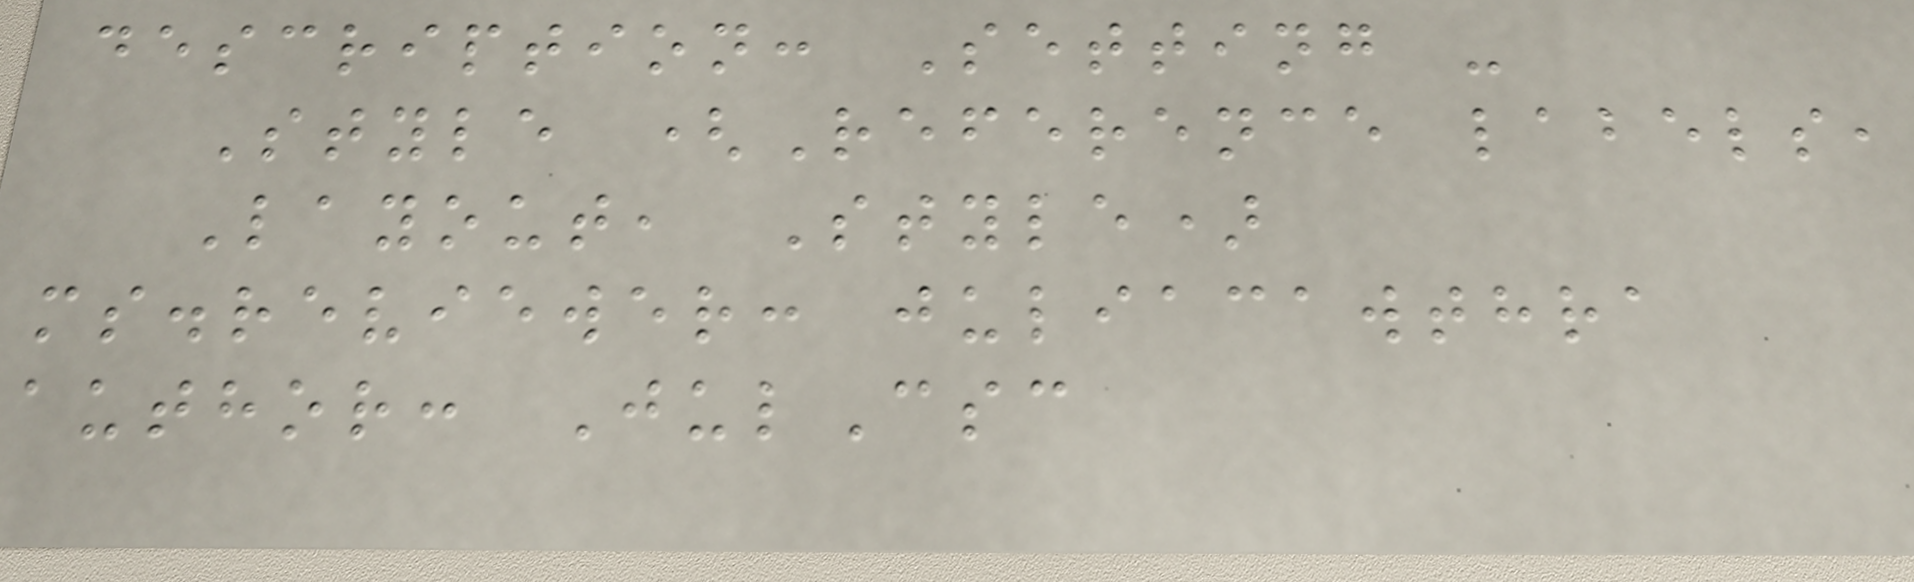description: Setting -
Style (Reference labels,
Layout, Style)
ms.reviewer: juliacawthra
author: JulCsc
